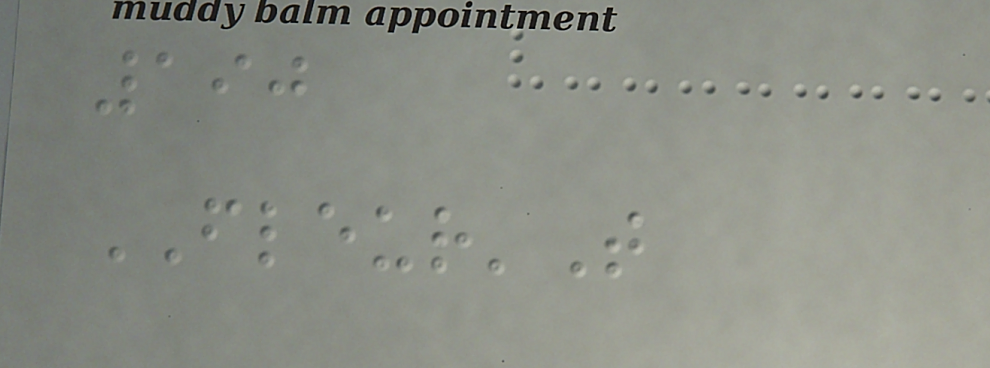190
FLEUR'T
